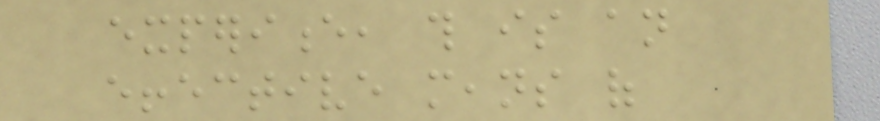experience, this is an
effective means of
